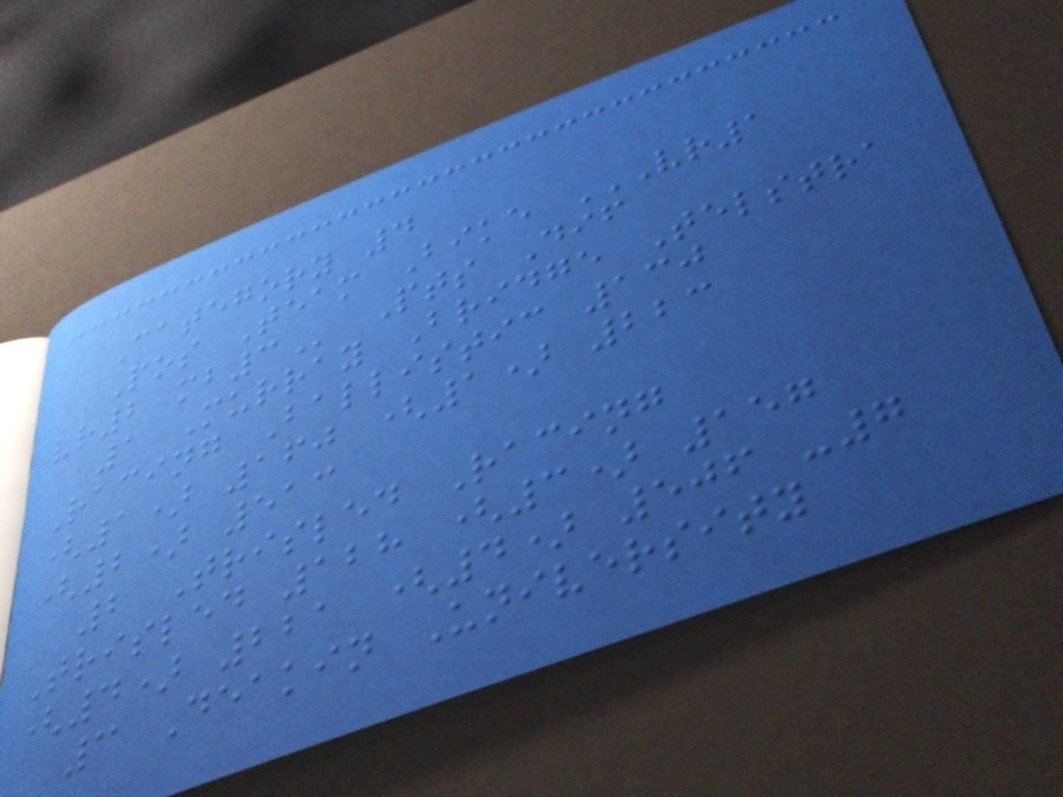Category 4
Pos Team Bike VR1
VR2 MB3 Pts Dif
1 Murray Bridge Telstra
Racing Ballistic 130
(1) 160 (1) 223
(2) 513
2 Trisled Racing
Trisled 128 (3) 157
(4) 221 (4) 506 -7
3 Deakin University
